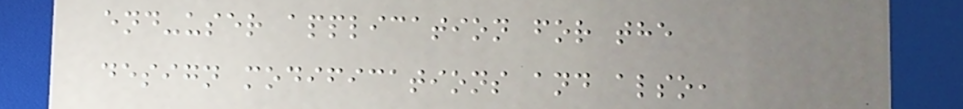end-user application for the
design modifications and also,
